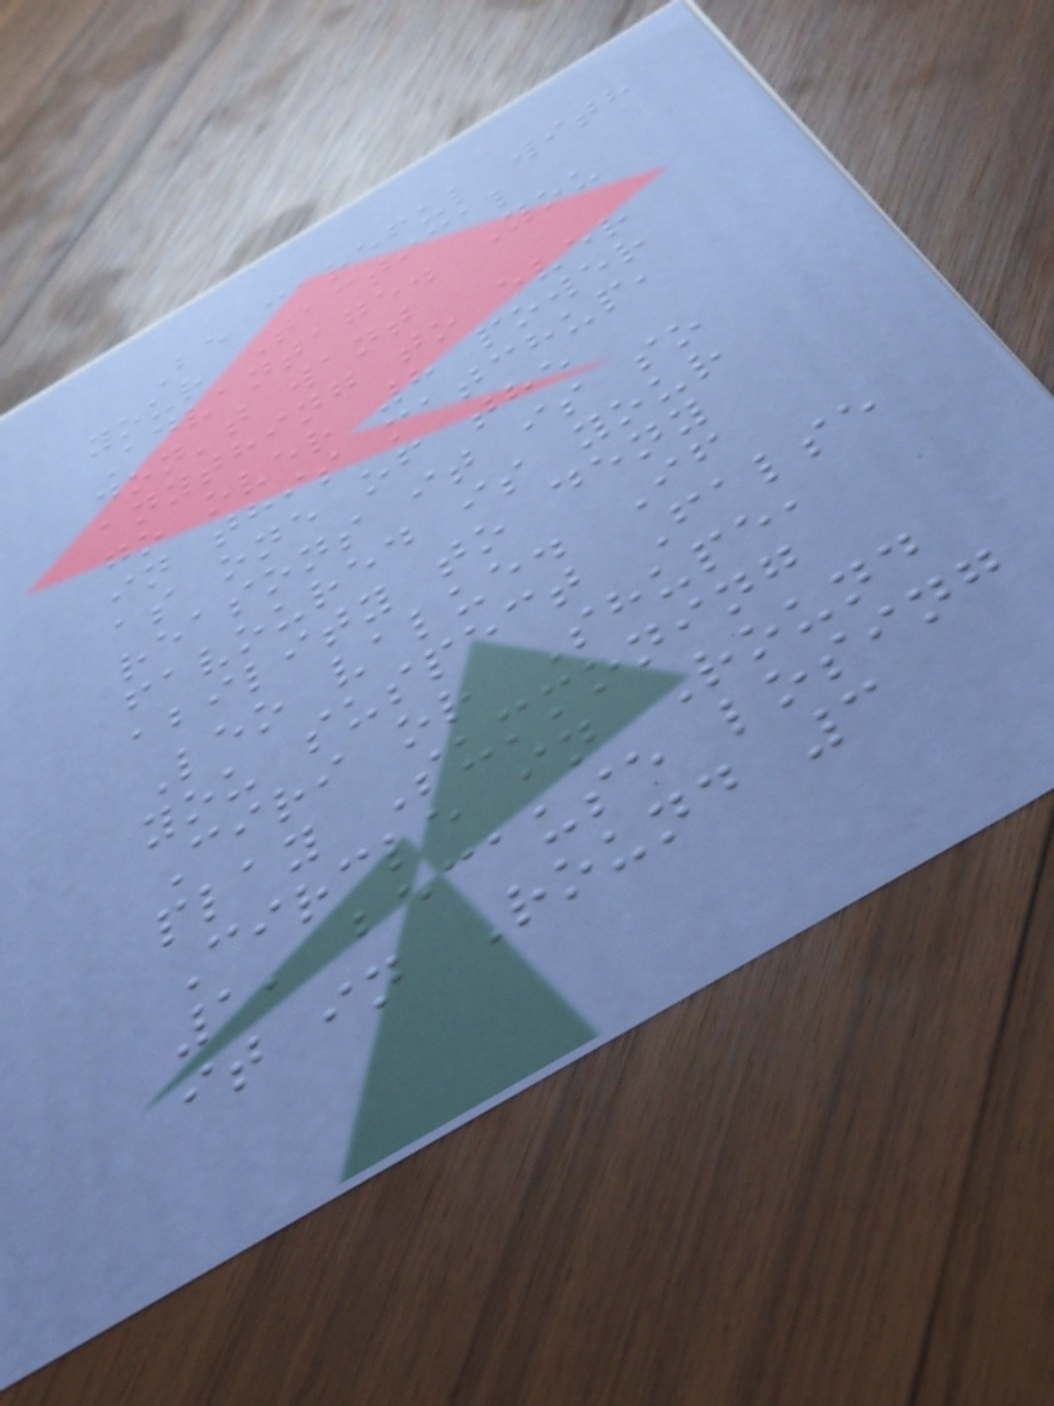Be careful with
your Tactical
Advantage. You
don't want
anything to ever
go over 8 power
in this matchup,
as one of the
reasons it is so
favoured is your
ability to deny
Leo value. If
you suspect False
Ciri or Shupe,
play Summoning
Circle in Round
1, because losing
it in Round 3
